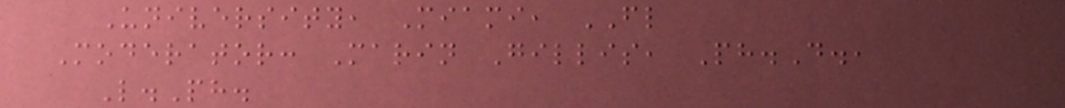University, Miami, FL
Moderator: Marin Gillis, Ph.D.,
L.Ph.
